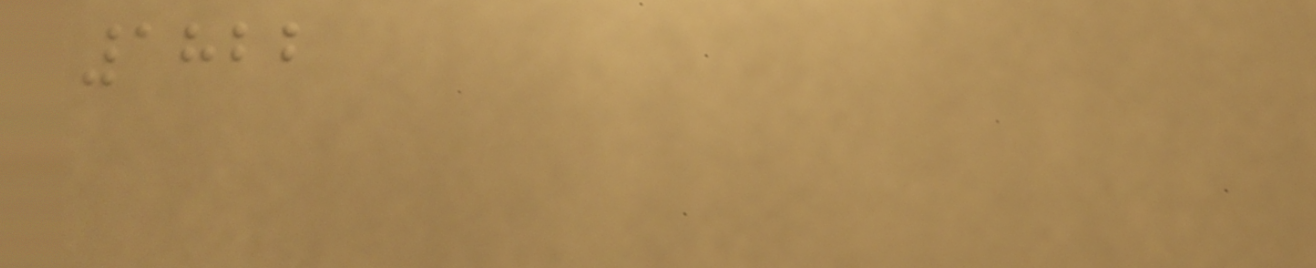1822
